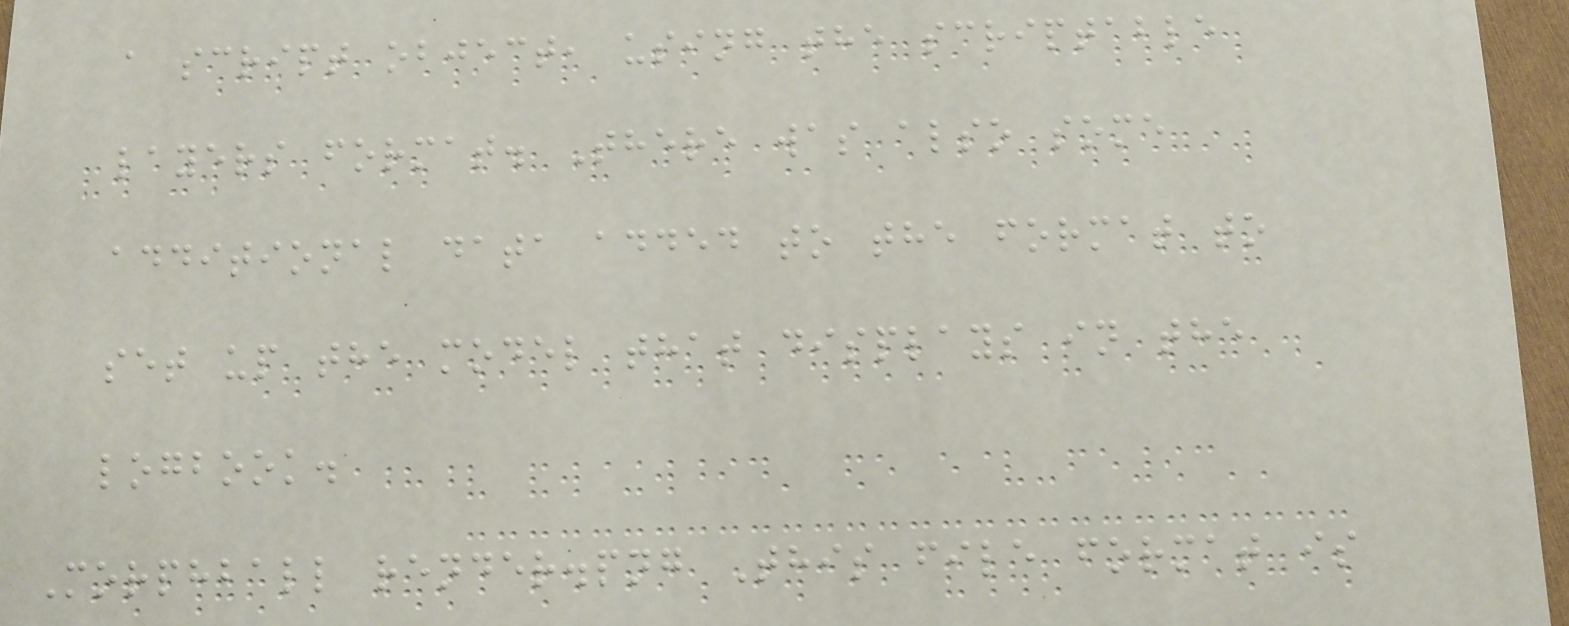a script object, using the scriptable
layers format. There was also some
additional data added to the format to
set up the model that displays in the
logbook.
Morphball render.png This file format is
